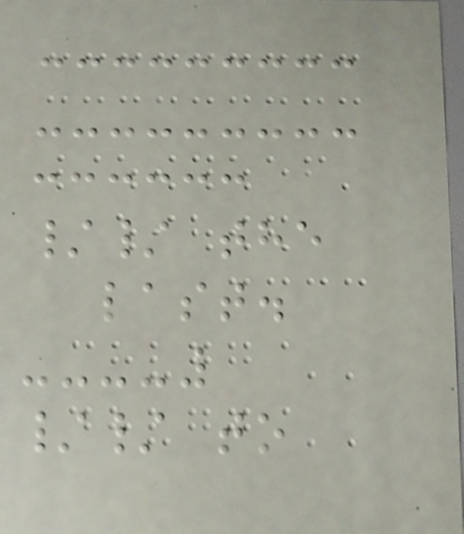// the
last.
// to
